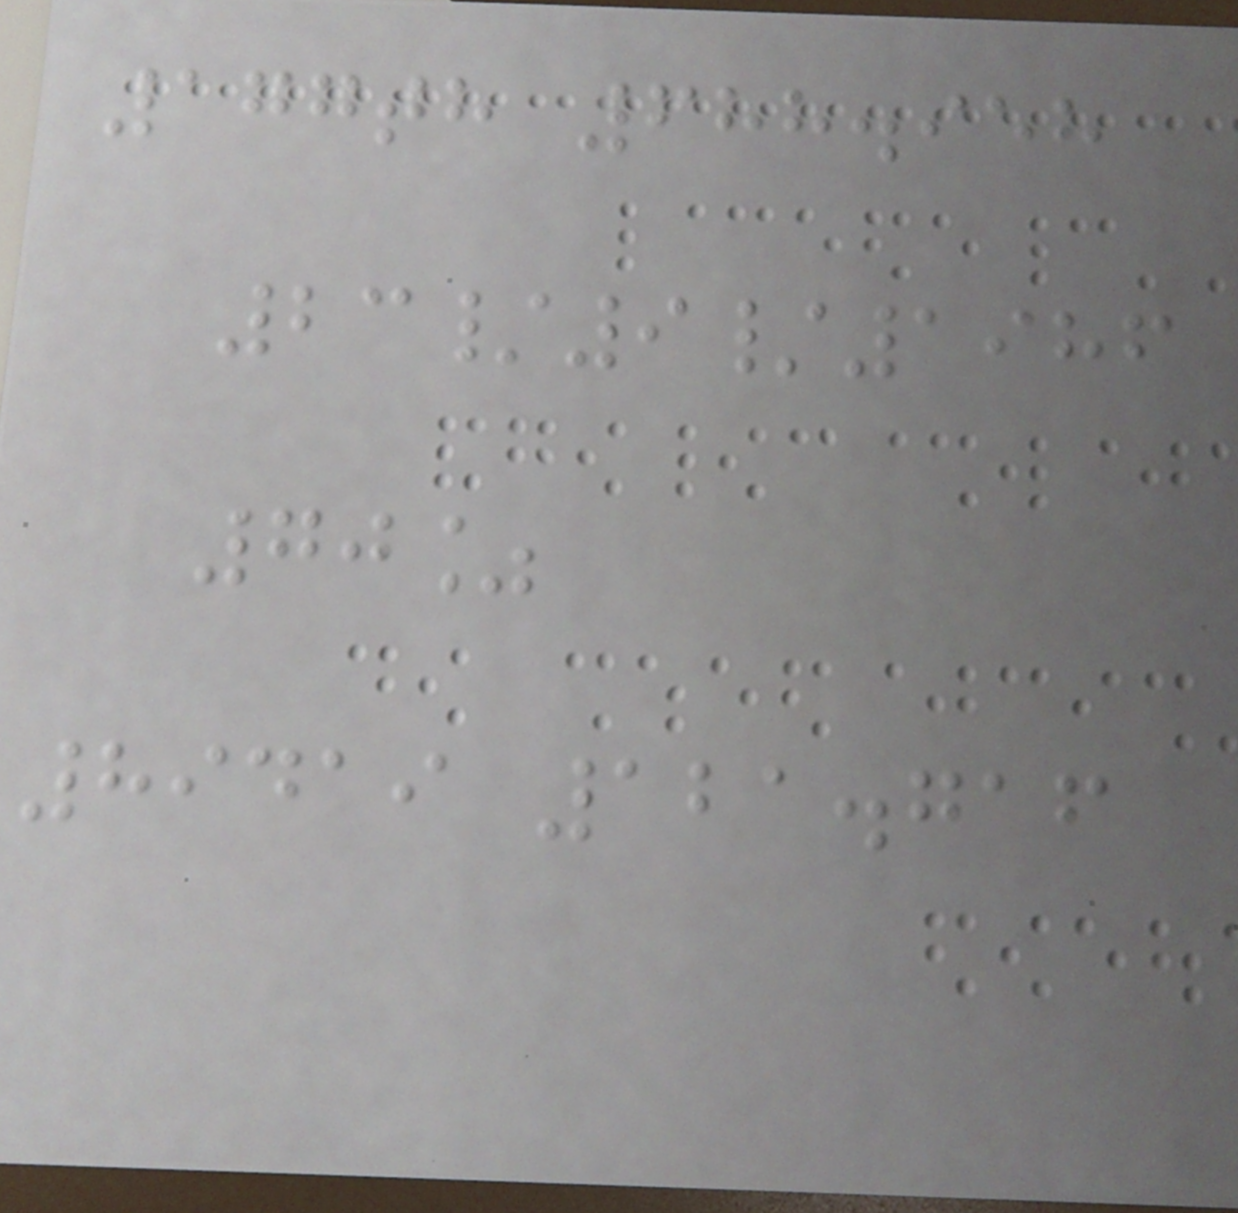177th 688.958
23/9/1986
70%
89419 121.716
